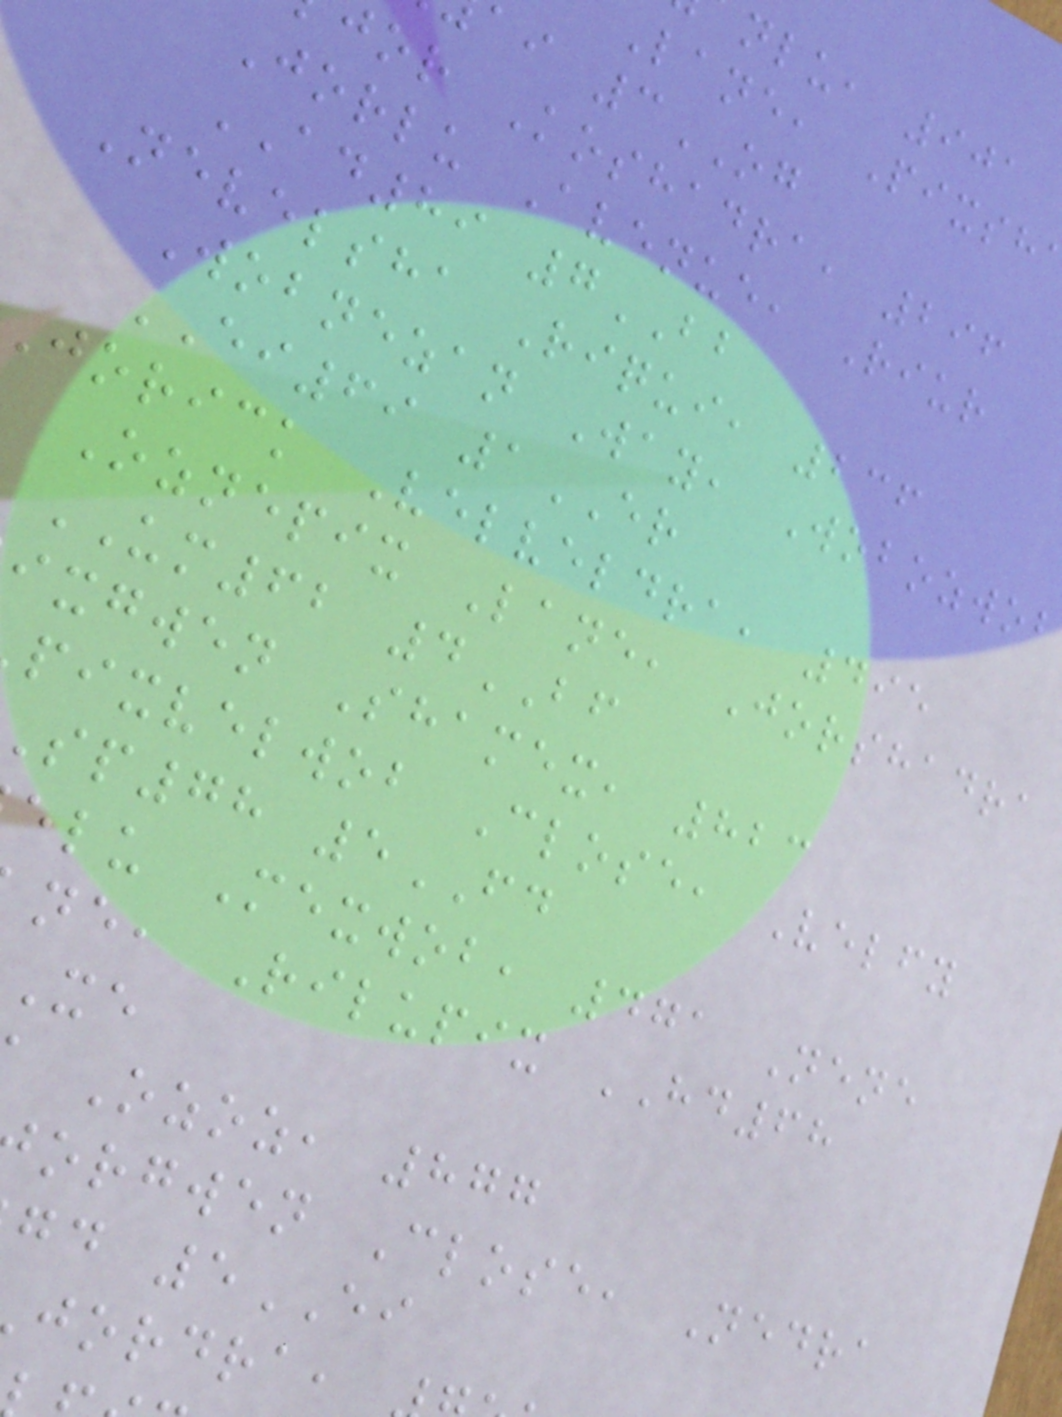nlu, 901
Lane, Pixsh
ai 3OG
or Koshadra, 296
Jorlu Avenue, Riur
AD89 7BB
Nevelsha Riqui, 236
Wobnezan Way, Wobozwob
EI69 1ER
jorick Velveldra, 495
Oznepix Lane, Jorshadra
UM62 4BF
ixgwen Shamex, 823
pixvelwob Close, Velfy
sp78 5FD
elu Mexwob, 471 Nene
ne, Rilupix HD68
Ozoz, 877
orgwen Close, Nedra
gd 5EI
jordra,
